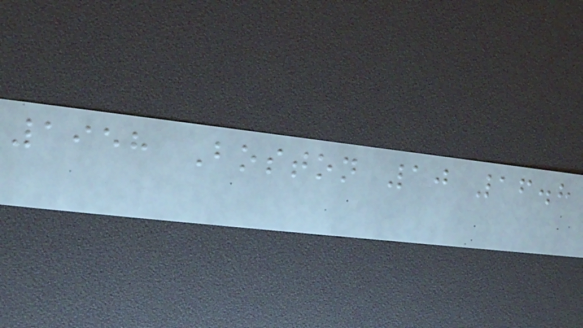1958 Boston 10 16.8
